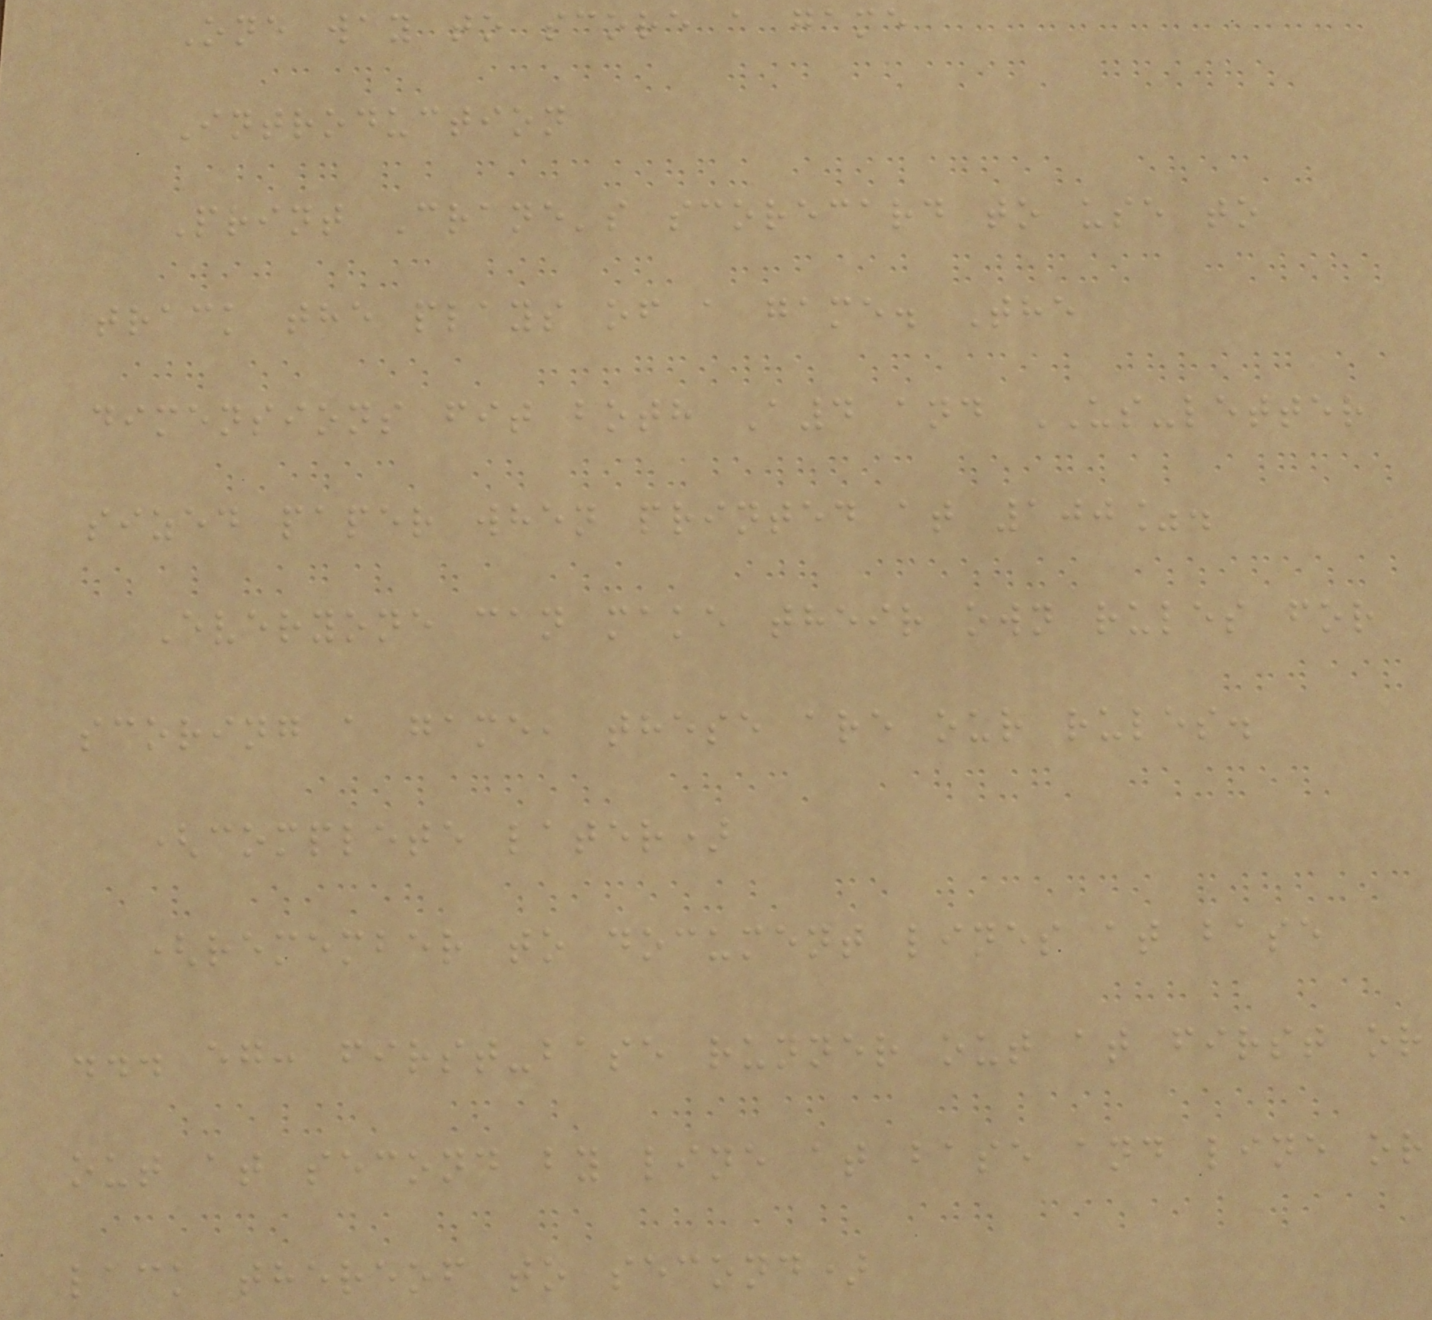One way to score a game
Introduction
Print Crane's scorecard to use to
track the plays of a game. The
dimensions fit both A4 and US-letter
sized paper when printed at 100%.
Everyone can make their own rules for
scoring a game, these are our rules.
(complete later)
(remember to document lines at base
... eg: first-base runner out at first or
out at second by line at base and line or
lack thereof to second)
